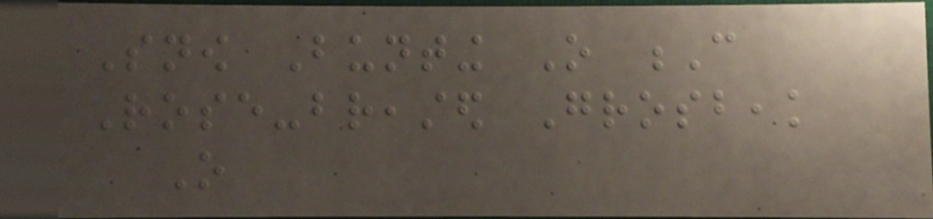Snow Bunting O C
Rose-breasted Grosbeak
O
